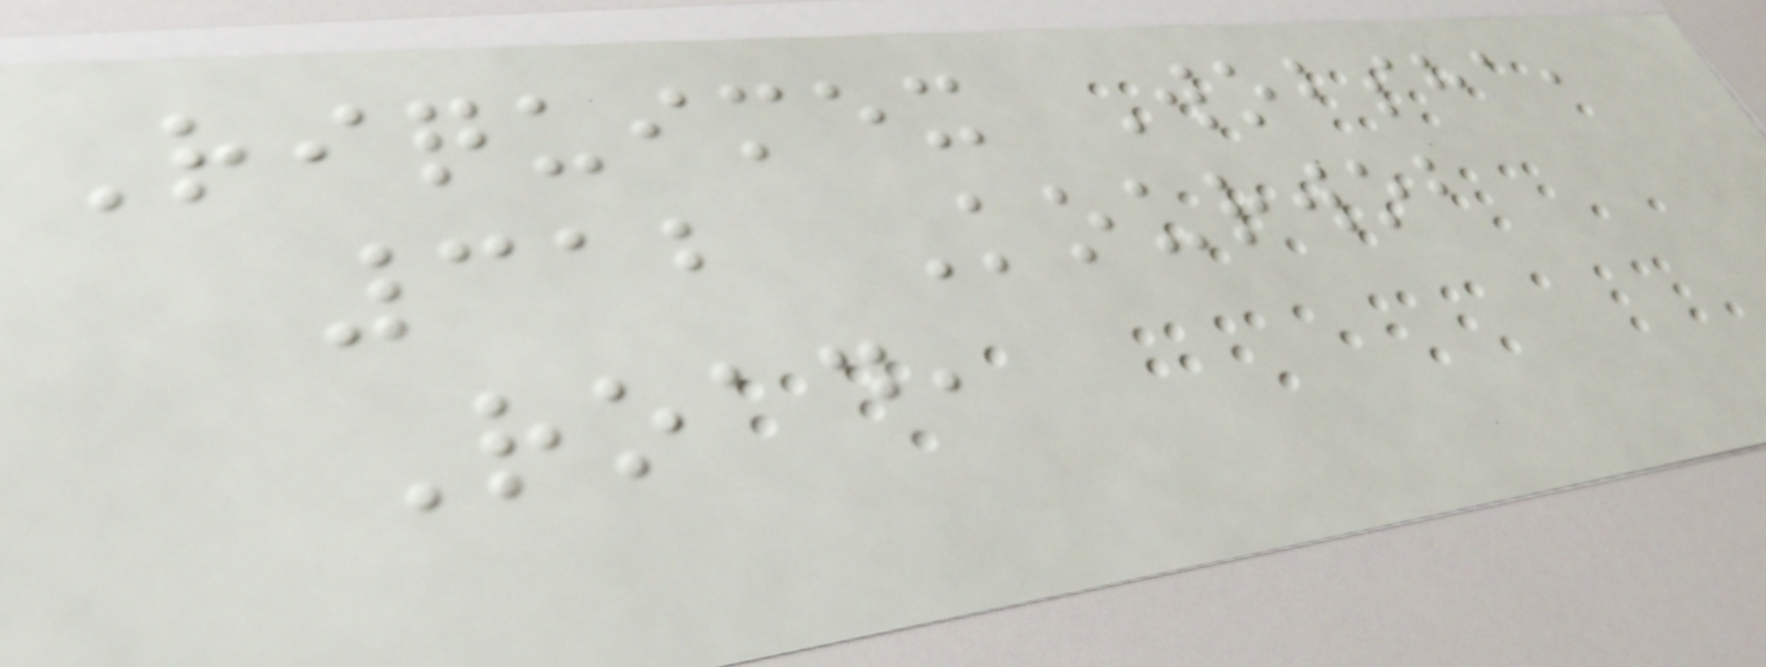Riquimex Wobsha,
312 Kourwob
Road,
